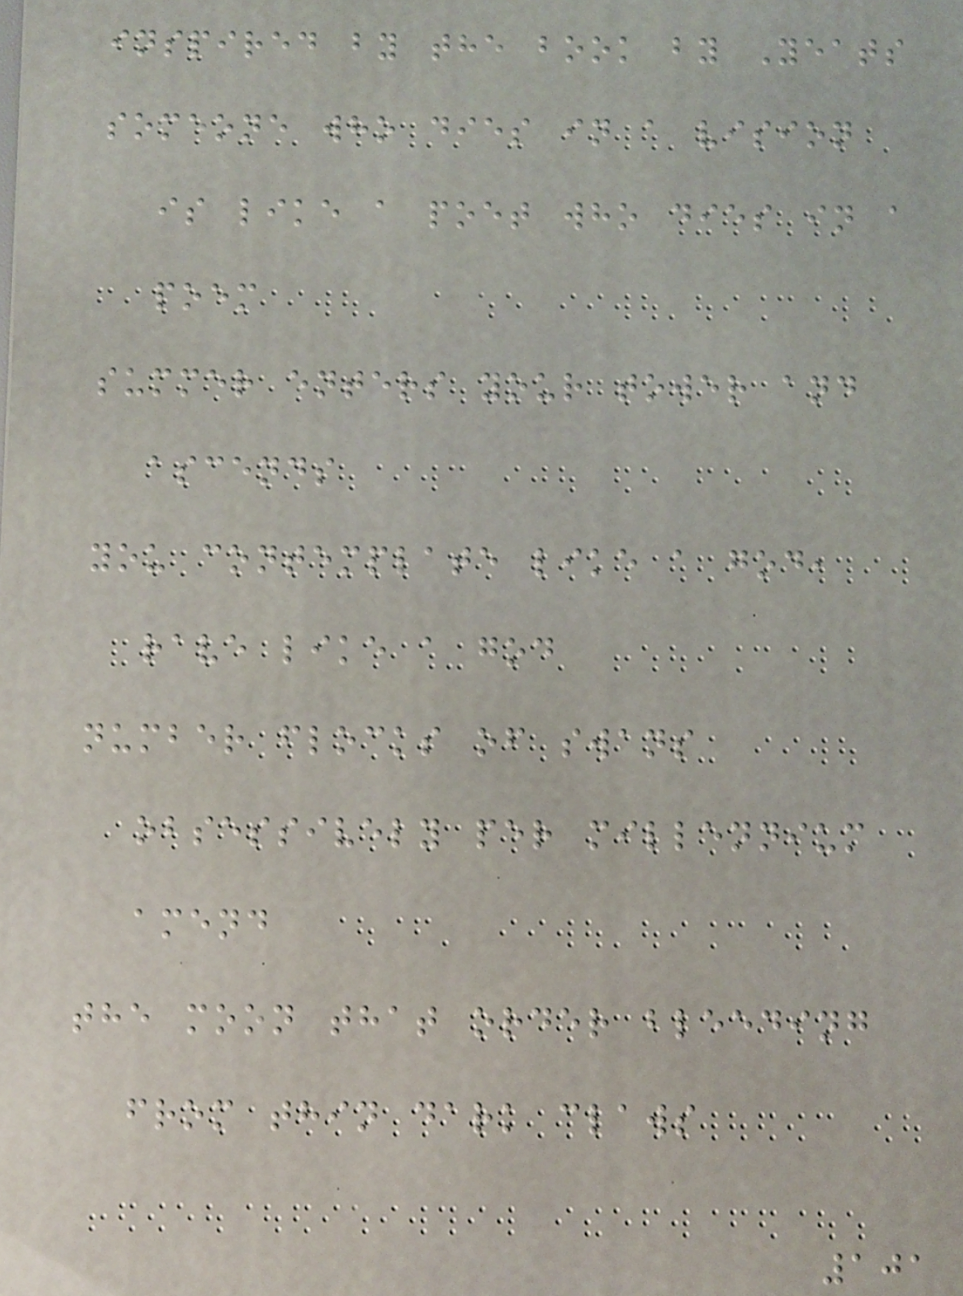inspired by the book by Yeats
someone who dies in a vision
is like a poet who dies in a
poem
summer enters your tower and
ascends
you contemplate like a god,
rave like a god
number flocks of swans
obsessively per millennium
amend
the moon that order bleeding
from thin dark claws
101
